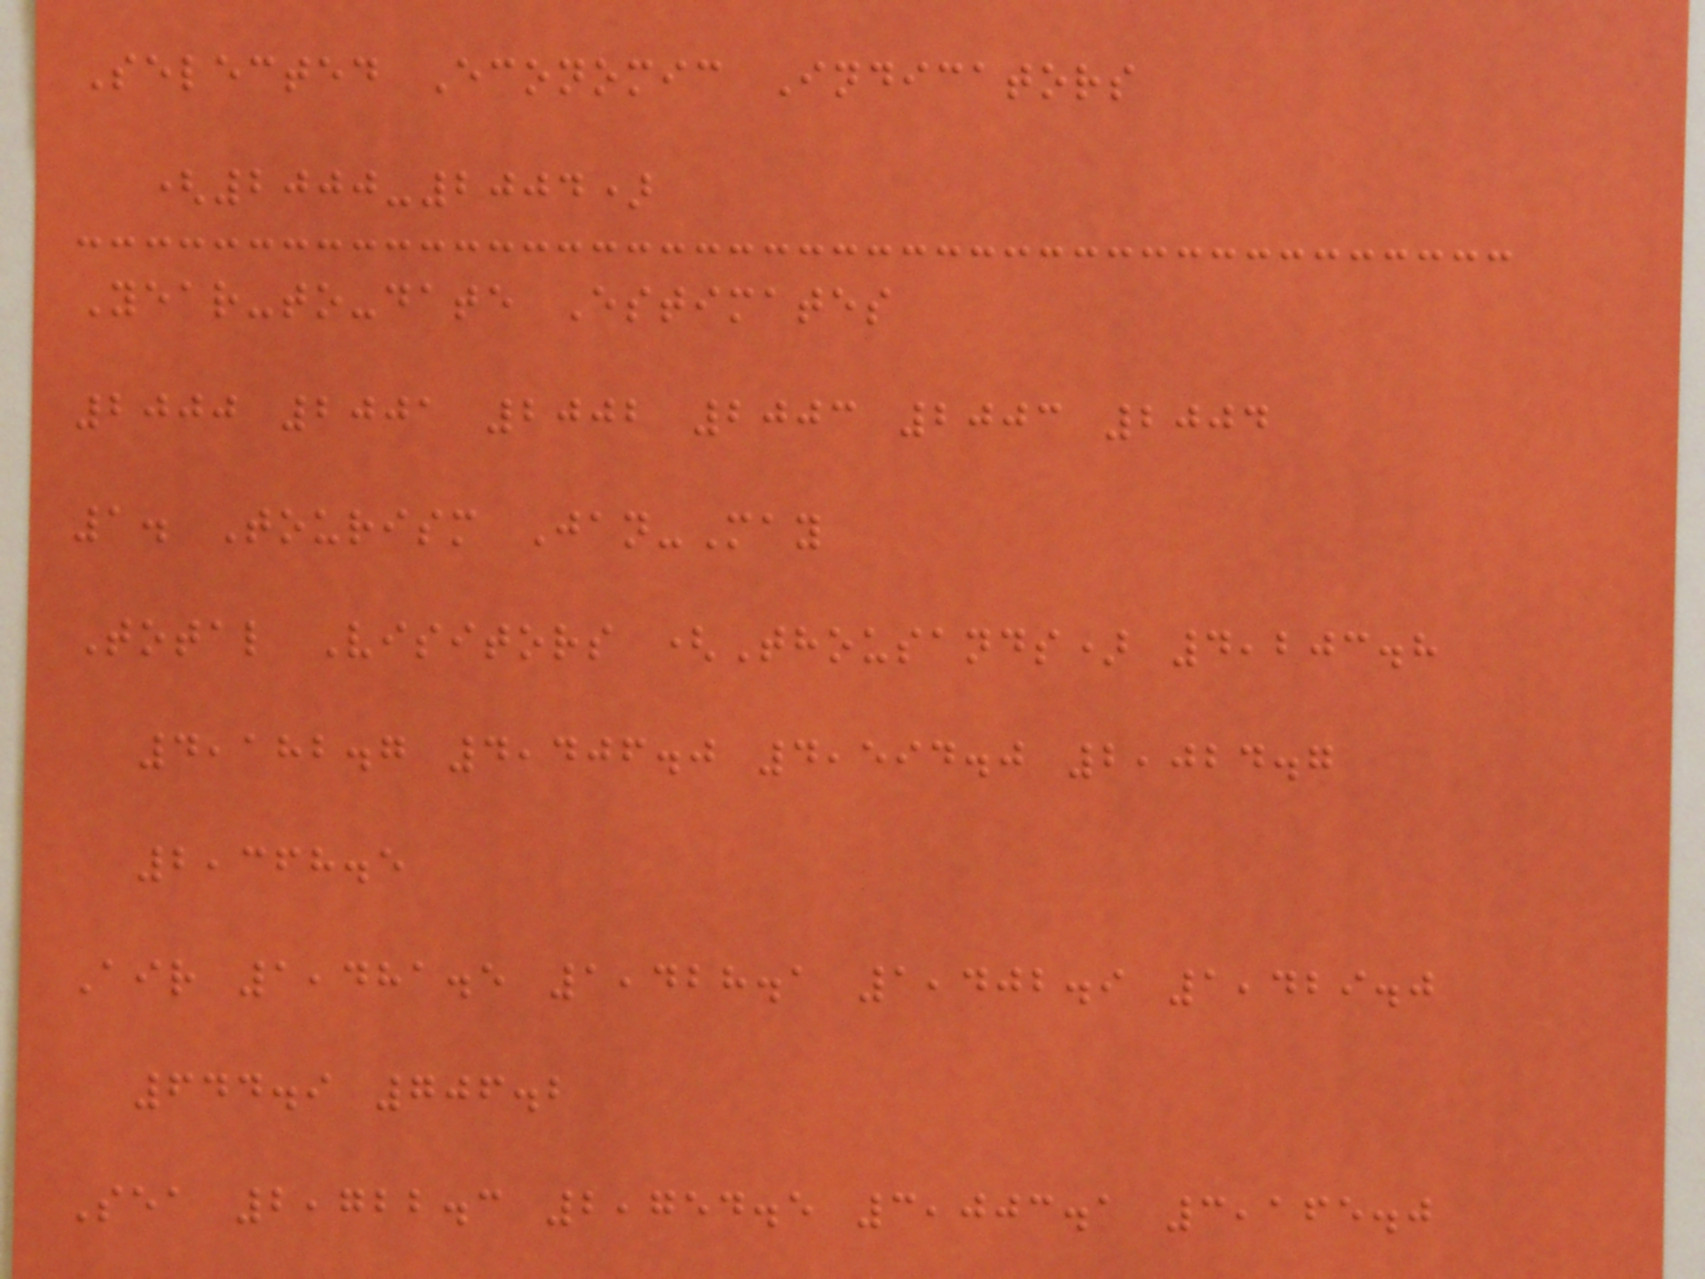Selected Economic Indicators
(2000-2004)
Year-to-date Estimates
2000 2001 2002 2003 2003 2004
1. Tourism Jan-May
Total Visitors (Thousands) 4,203.8
4,182.7 4,406.0 4,594.0 2,024.7
2,368.5
Air 1,481.5 1,428.1 1,402.9 1,429.0
644.9 706.2
Sea 2,722.3 2,754.5 3,003.1 3,165.0
